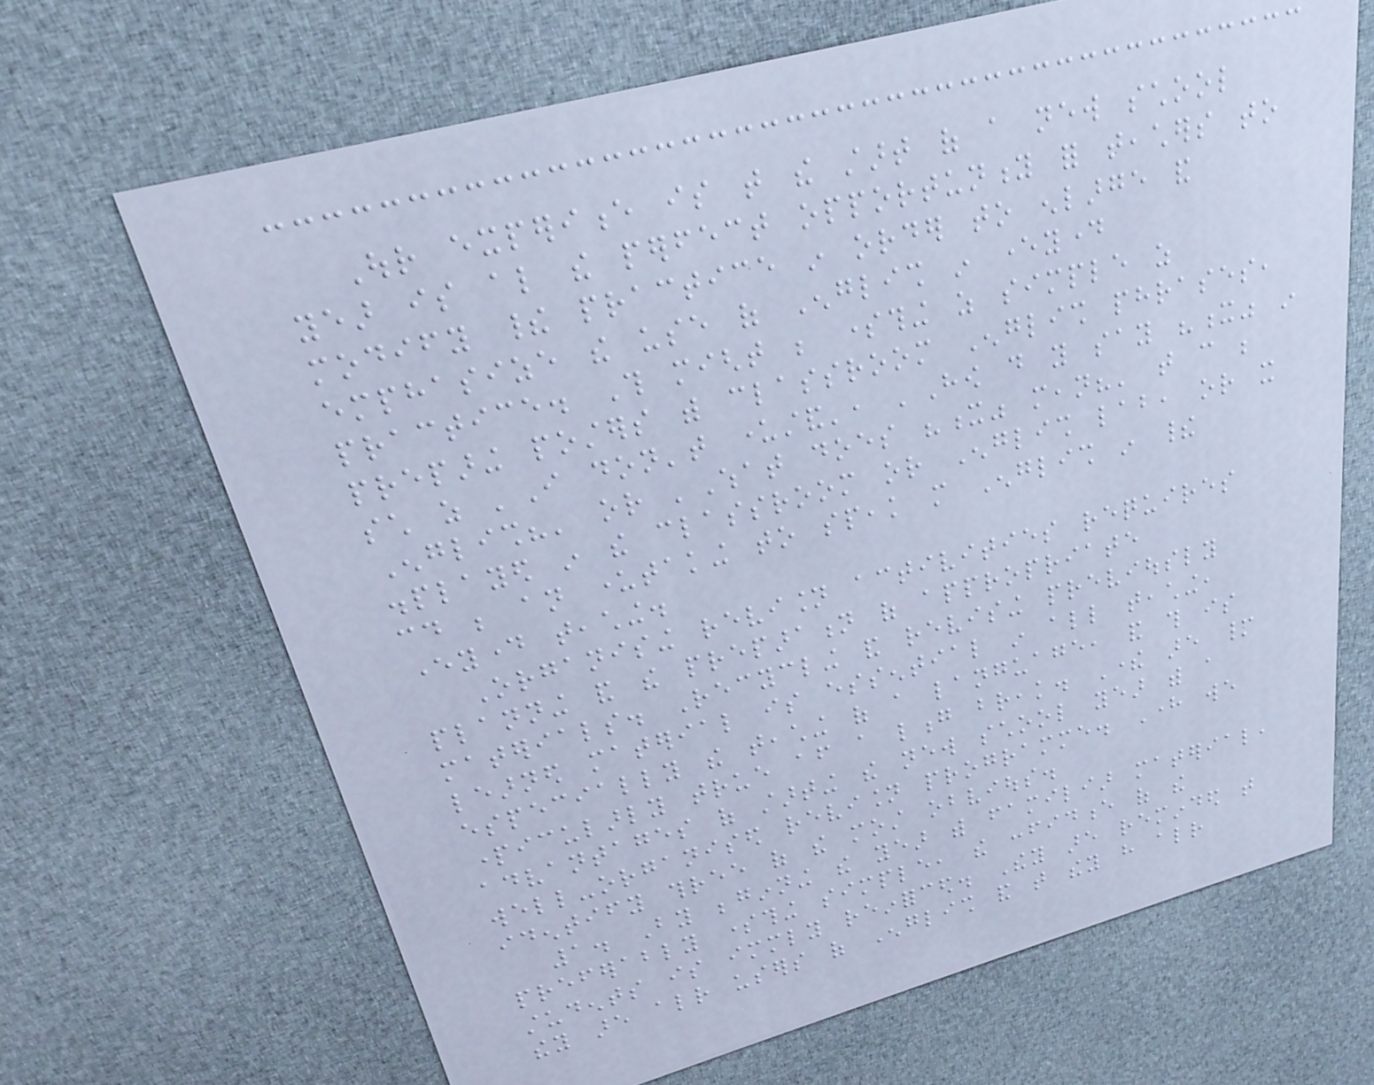Our experience is that the start of a new school
year is also the perfect opportunity for teachers to
modify their practice in order to enlarge and
emphasize the use of English in everyday
practice. This might be something as simple as
preparing posters with classroom English phrases,
such as 'I don't understand', 'How do you say "x" in
English?' or 'What does "x" mean?' that can be
displayed in the classroom or English lab, or it
could be an undertaking to speak more English in their
everyday teaching.
Organising revision activities requires
planning and the preparation of appropriate
materials. Recycling and revising previously
learned material is essential in all teaching,
especially the teaching of a language, and this is
particularly true after a long break. There are many
advantages of starting the new school year with a
well-organised revision programme. Here we
identify three of the most obvious.
1. By beginning the year with familiar material,
preferably something simple, the confidence of the
students is immediately reinforced. They are reminded that
they are already users of English and that they have already
